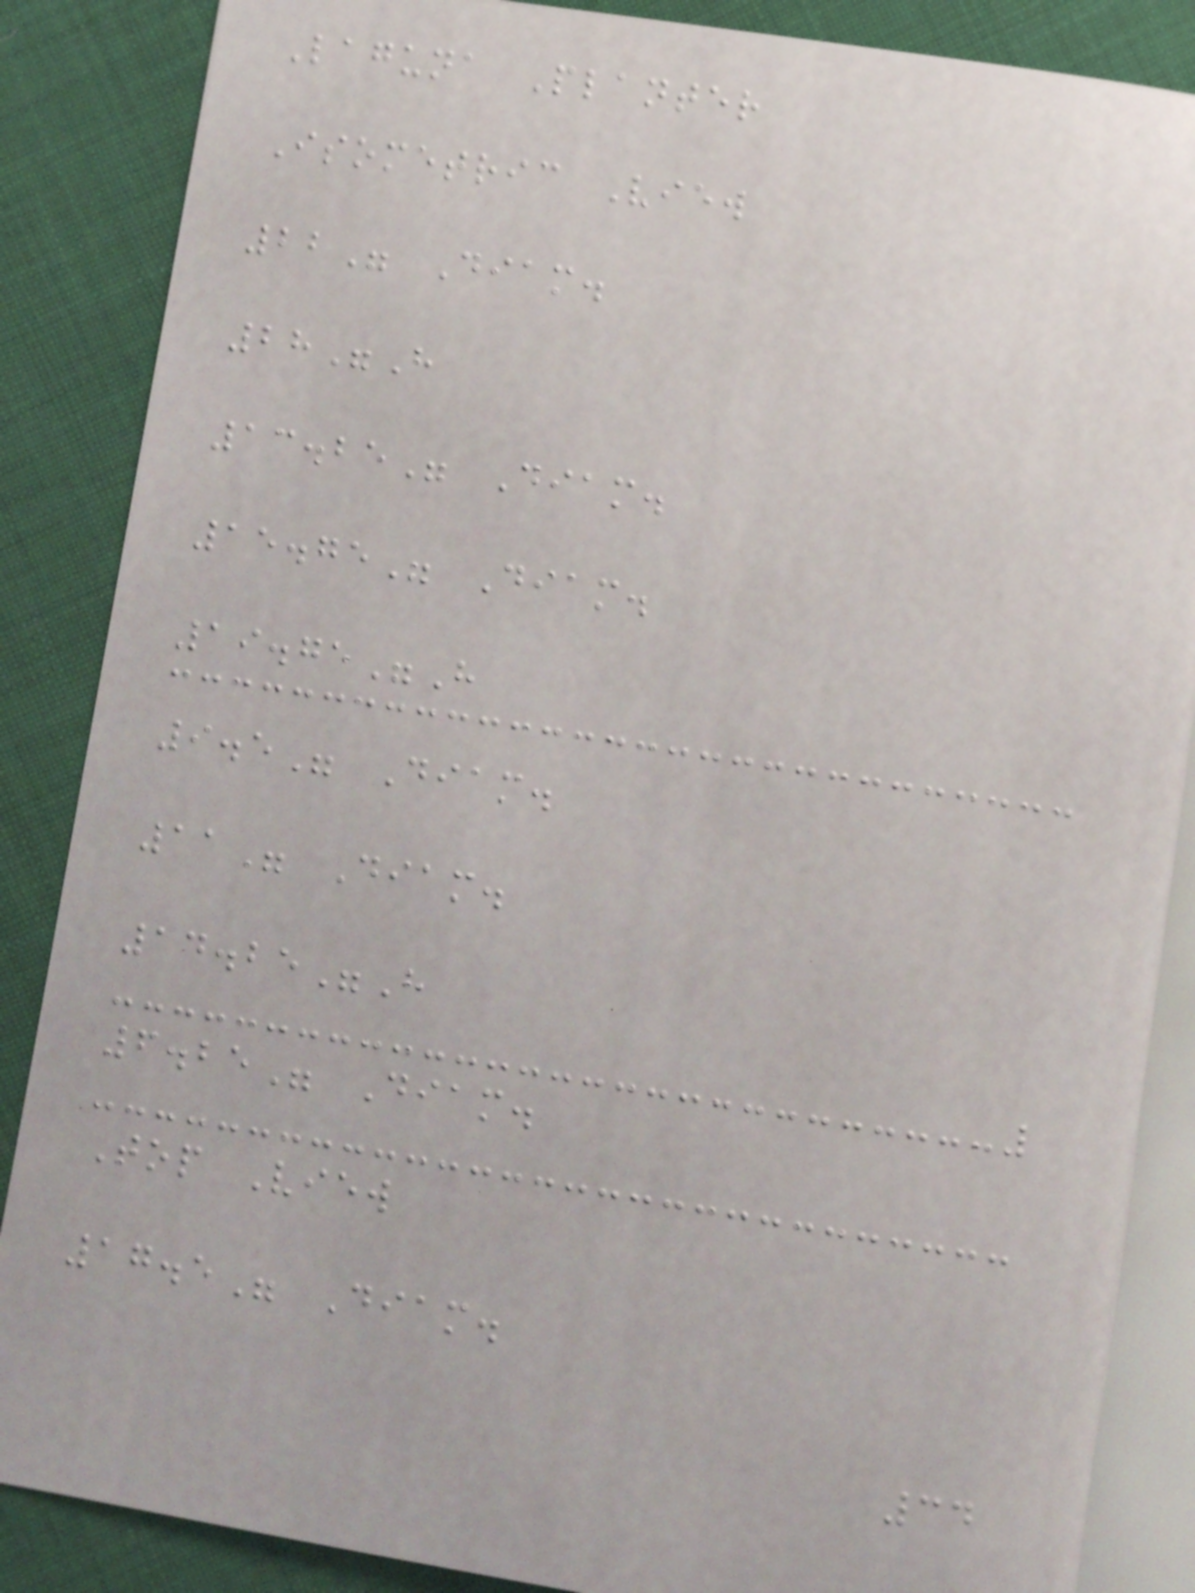Laguna Planter
Isometric View
22" Diam.
28"H
13.25" Diam.
15.75" Diam.
19.75"H
9.5" Diam.
11" Diam.
14.25"H
6.25" Diam.
Top View
17.5" Diam.
34
